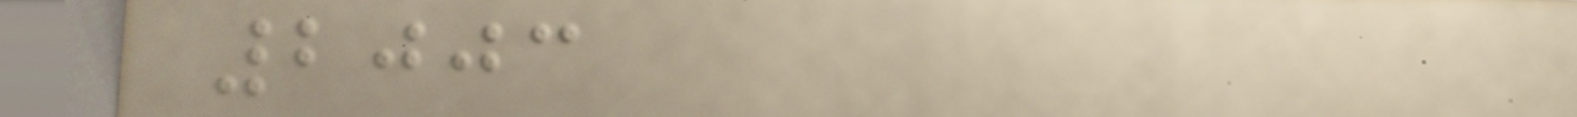2003
